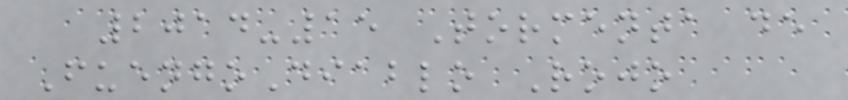2014-15 Tormenta de
FuengoDiablo Rojo
